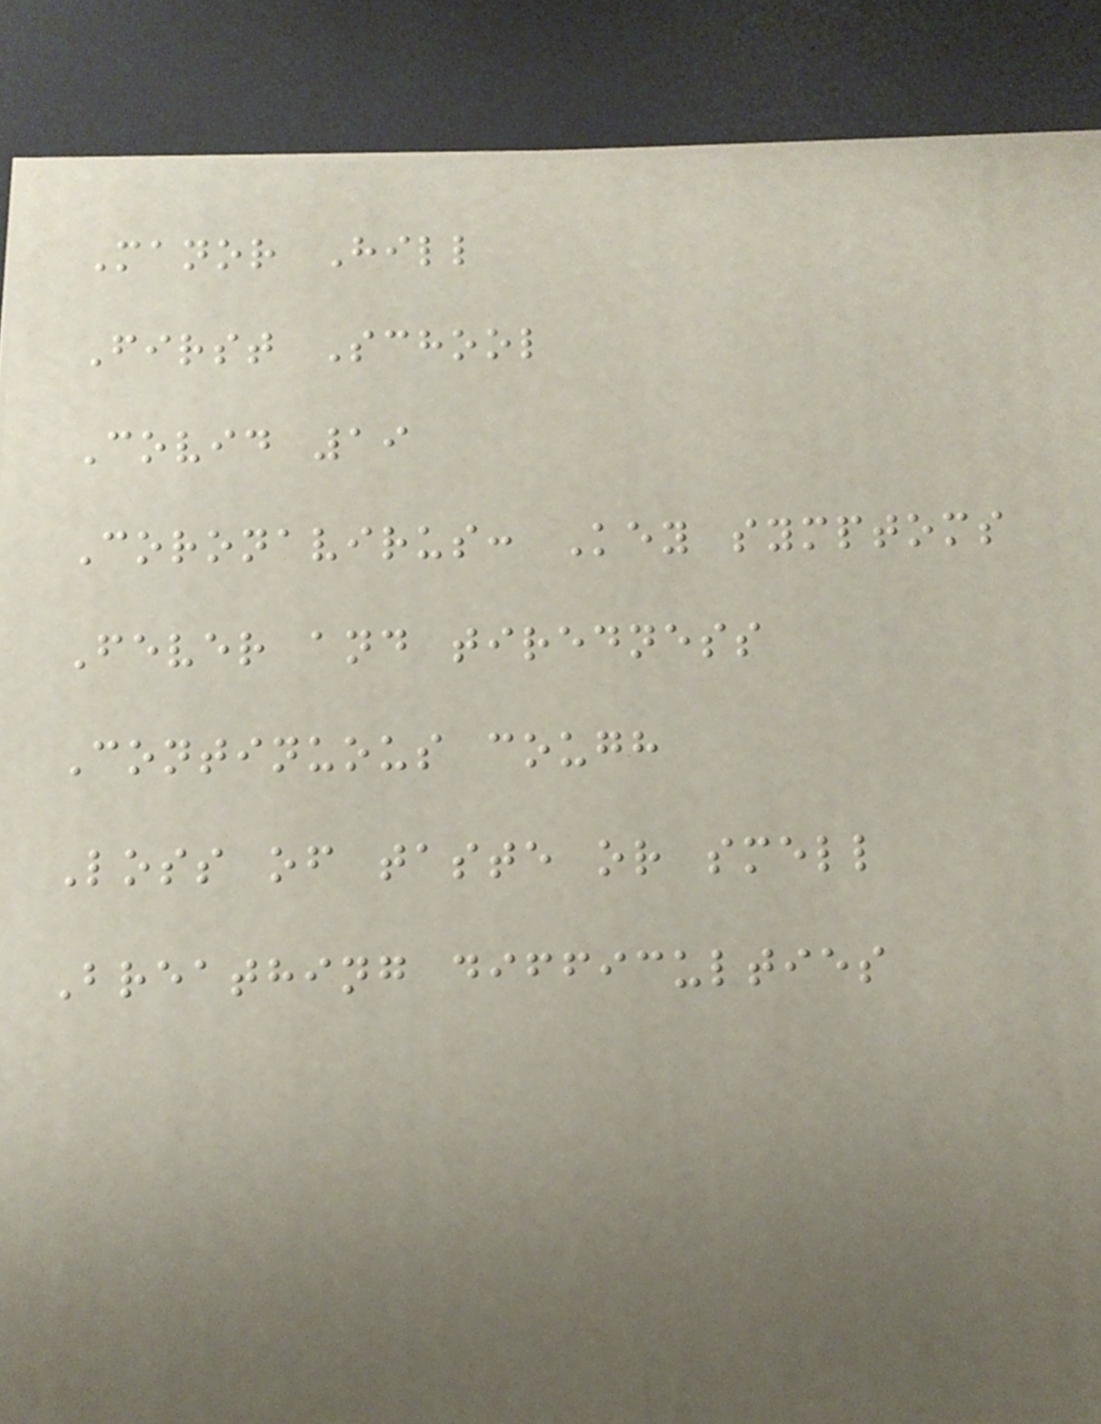Manor Hill
First School
Covid 19
Coronavirus: Key symptoms
Fever and tiredness
Continuous cough
Loss of taste or smell
Breathing difficulties
